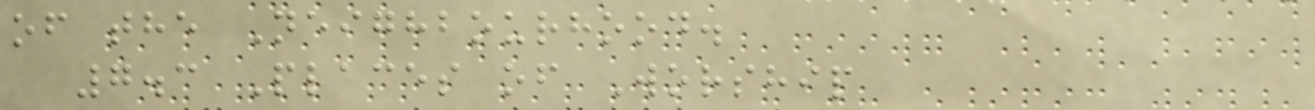of the Neighbourhood.
7.3 Places of Worship
